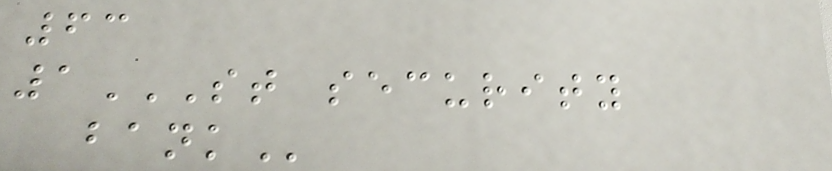63
1ST SECURITY
BANK
